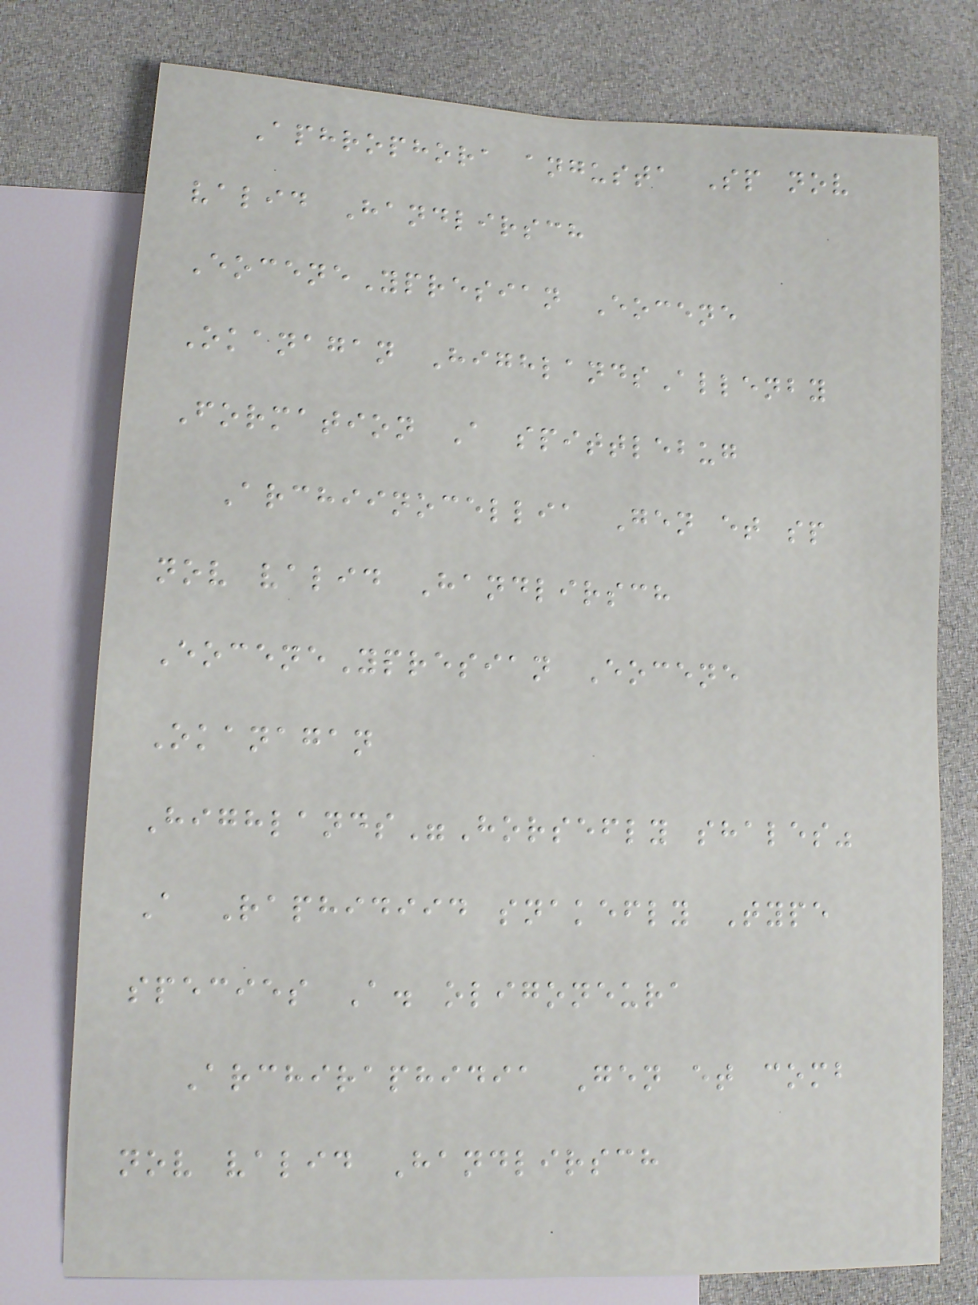Aphrophora angusta Sp nov
valid Handlirsch
EoceneYpresian Eocene
Okanagan HighlandsAllenby
Formation A spittlebug
Archiinocellia Gen et sp
nov valid Handlirsch
EoceneYpresian Eocene
Okanagan
Highlands"Horsefly shales"
A Raphidiid snakefly Type
species A. oligoneura
Archiraphidia Gen et comb
nov valid Handlirsch
